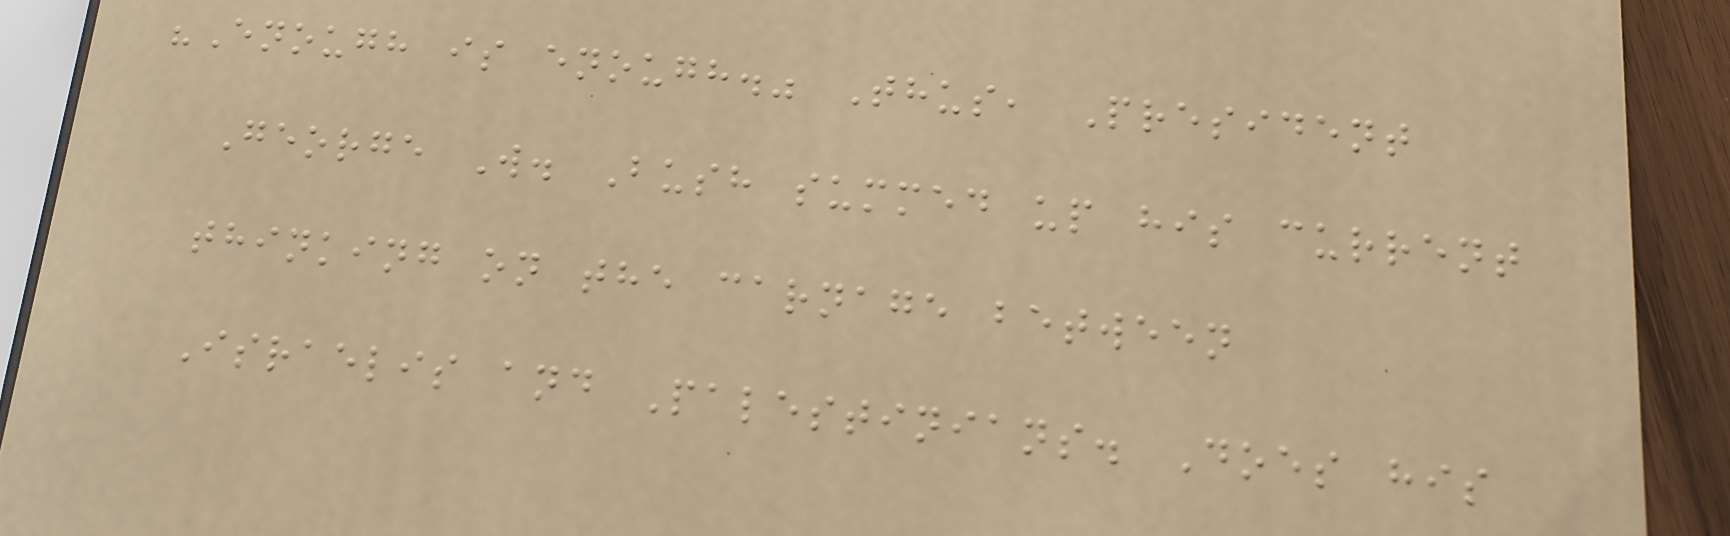"Enough is enough." Thus, President
George W. Bush summed up his current
thinking on the carnage between
Israelis and Palestinians. Does his
